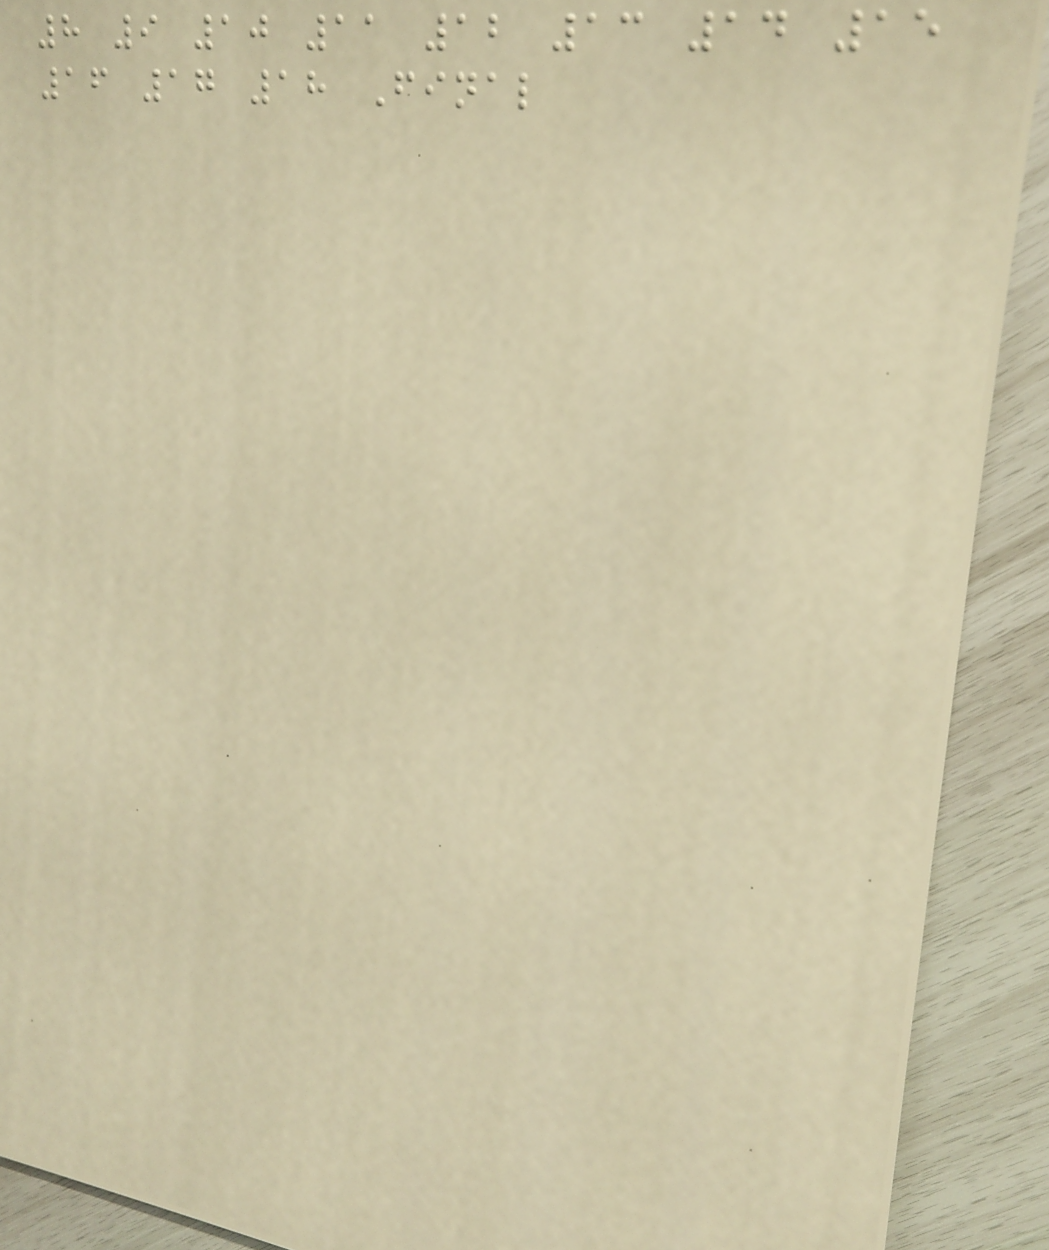8 9 10 11 12 13 14 15
16 17 18 Final
